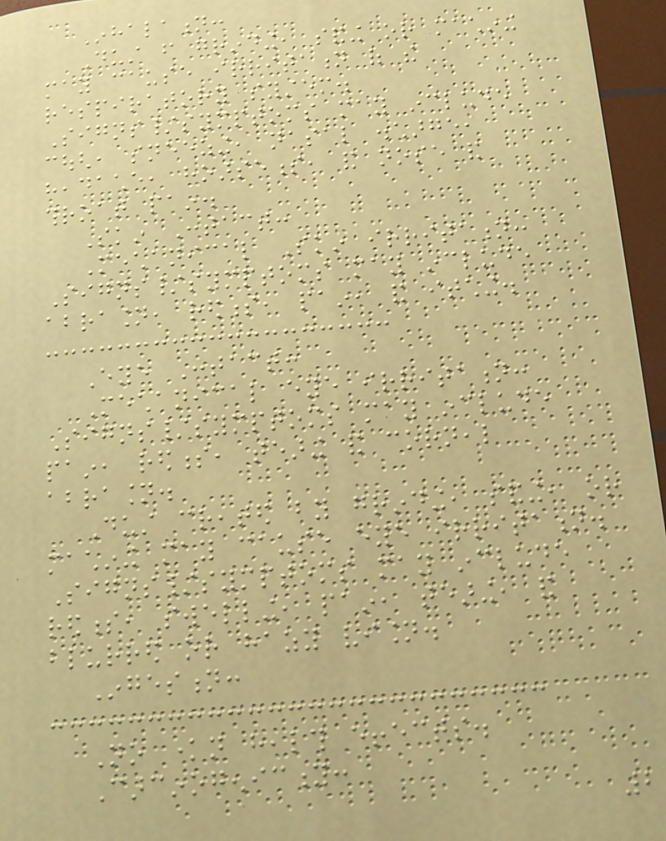Inhalation:
Dust from grinding, sanding or machining
may cause irritation of the
respiratory system.
Signs/symptoms may include
cough, sneezing, nasal discharge,
headache, hoarseness, and nose and
throat pain.
Skin Contact:
Mechanical Skin irritation:
Signs/symptoms may include
abrasion, redness, pain, and itching.
Eye Contact:
Mechanical eye irritation:
Signs/symptoms may include
pain, redness, tearing and corneal
abrasion.
Dust created by grinding, sanding, or
machining may cause eye irritation.
Signs/symptoms may include
redness, swelling, pain, tearing, and
blurred or hazy vision.
Ingestion:
No known health effects.
Carcinogenicity:
2
